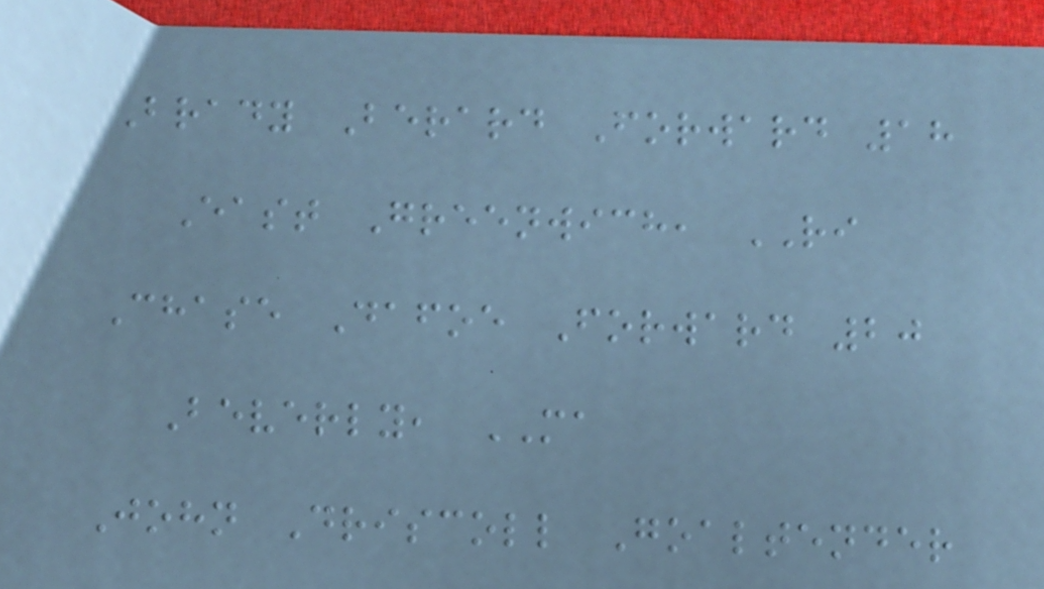Brady Berard Forward 18
East Greenwich, RI
Chase Dafoe Forward 20
Beverly, MA
John Driscoll Goaltender
